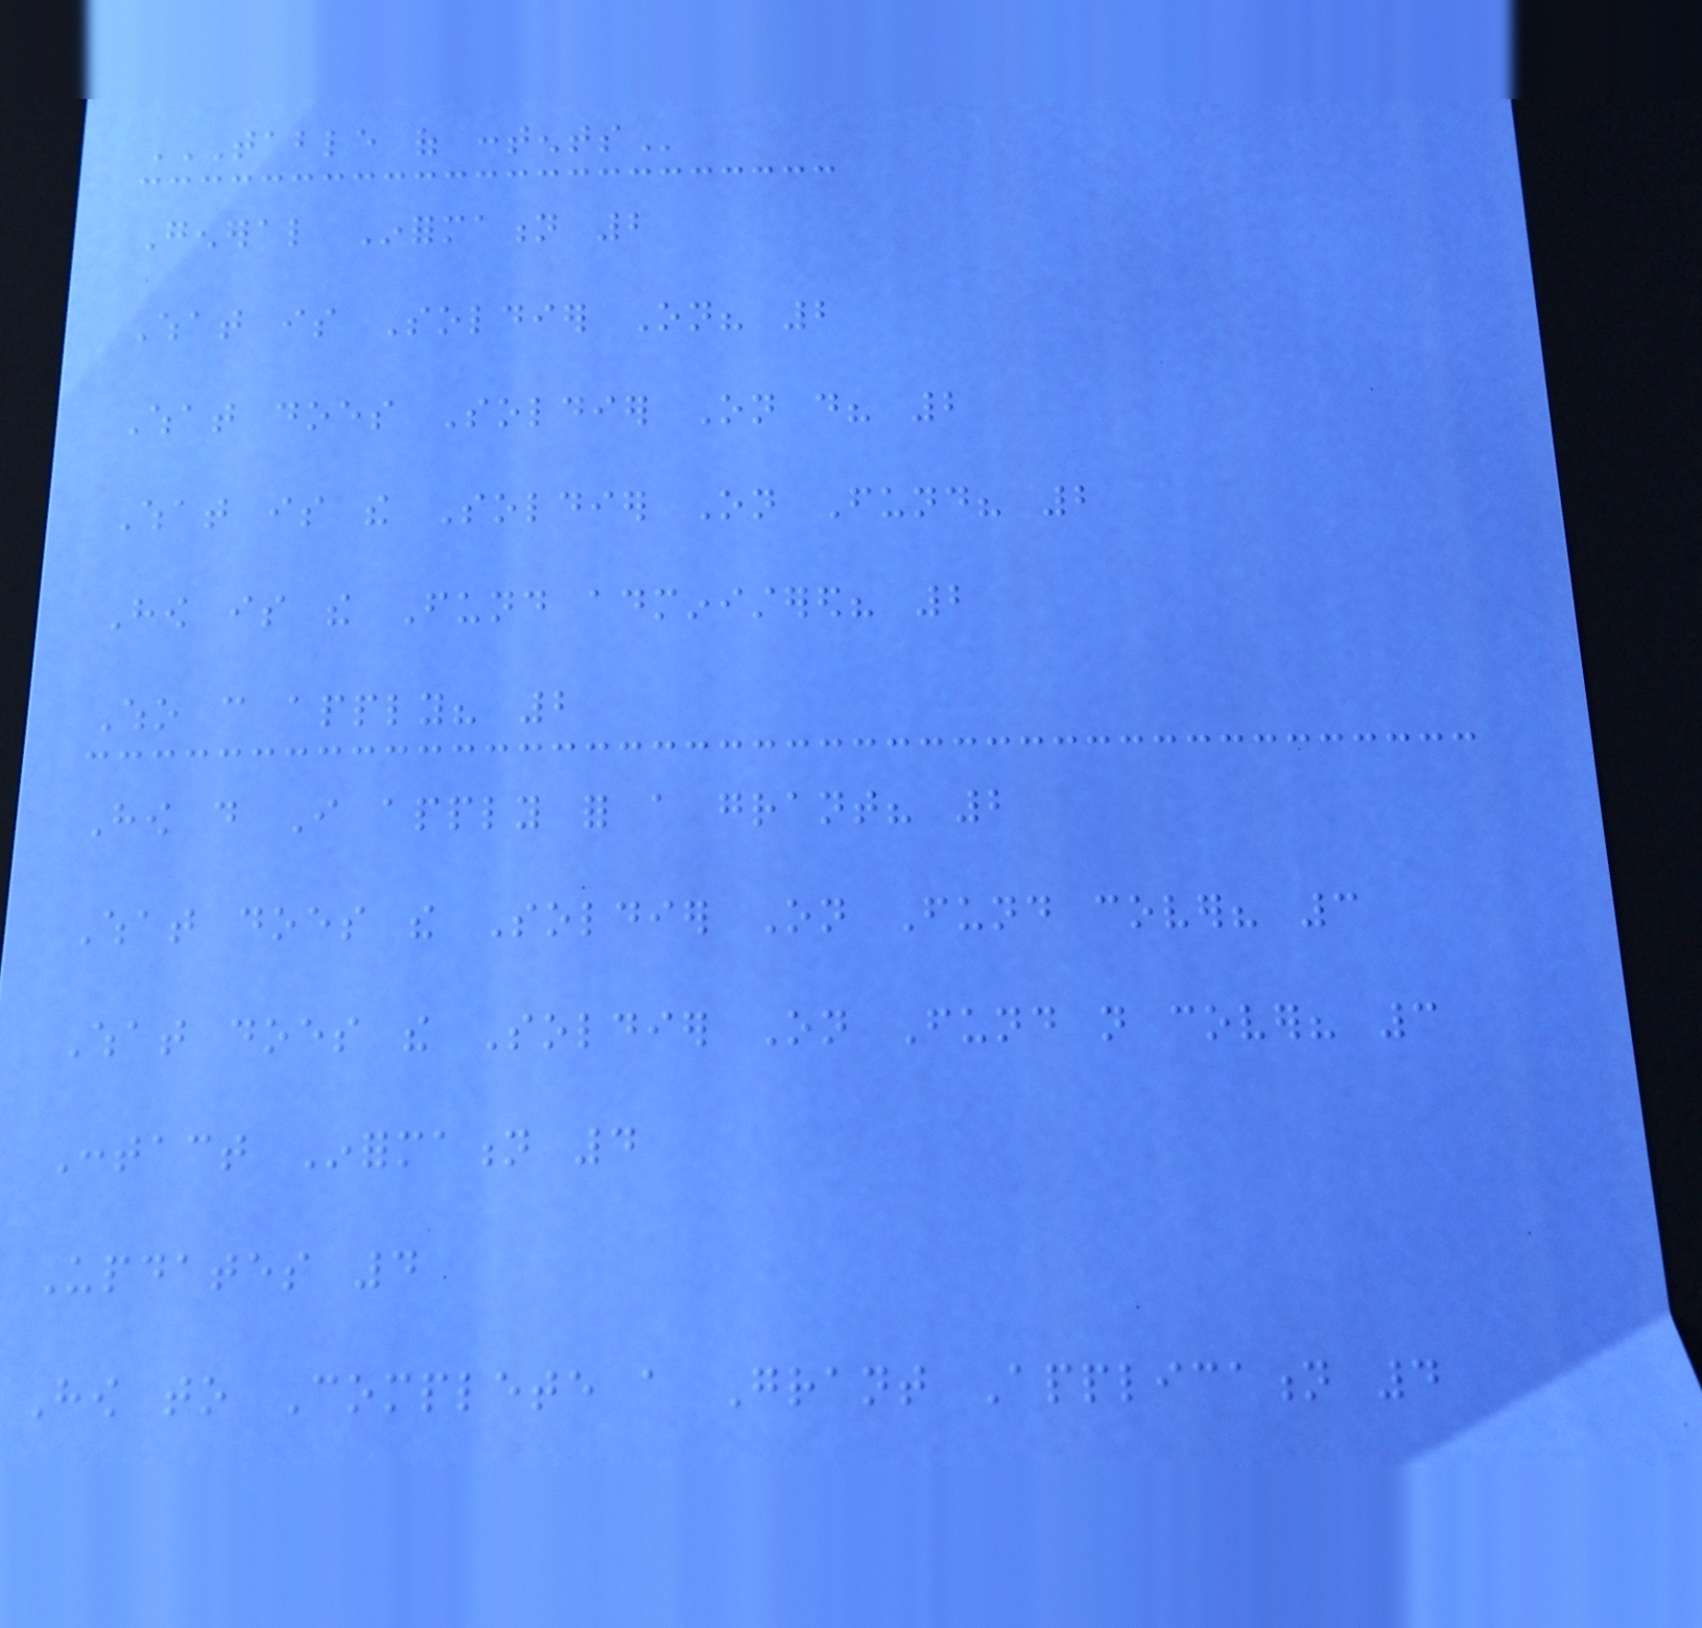TABLE OF CONTENTS
General Information 2
What is Soldier On? 2
What does Soldier On do? 2
What is the Soldier On Fund? 2
How is the Fund administered? 2
Who can apply? 2
How do I apply for a grant? 2
What does the Soldier On Fund cover? 3
What does the Soldier On Fund not cover? 3
Contact Information 4
Updates 4
How to Complete a Grant Application 4
